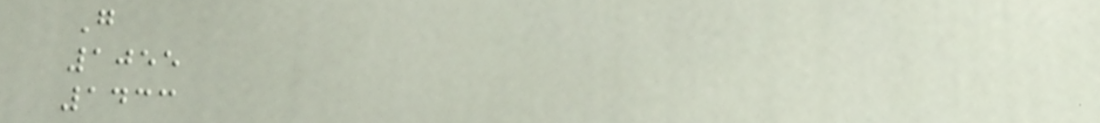G
1055
1433
